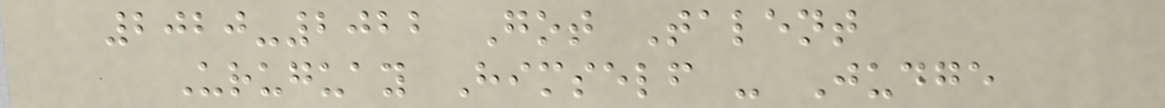2020-2022 Got Talent
Uruguay Himself - Judge
